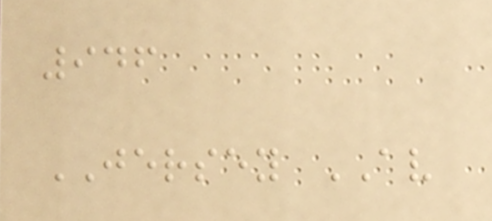946
JERSEY AV
